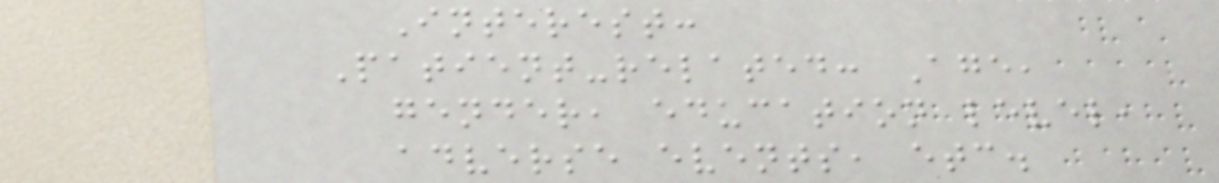Interest:
Patient-related: Age,
gender, education level,
adverse events, etc.
